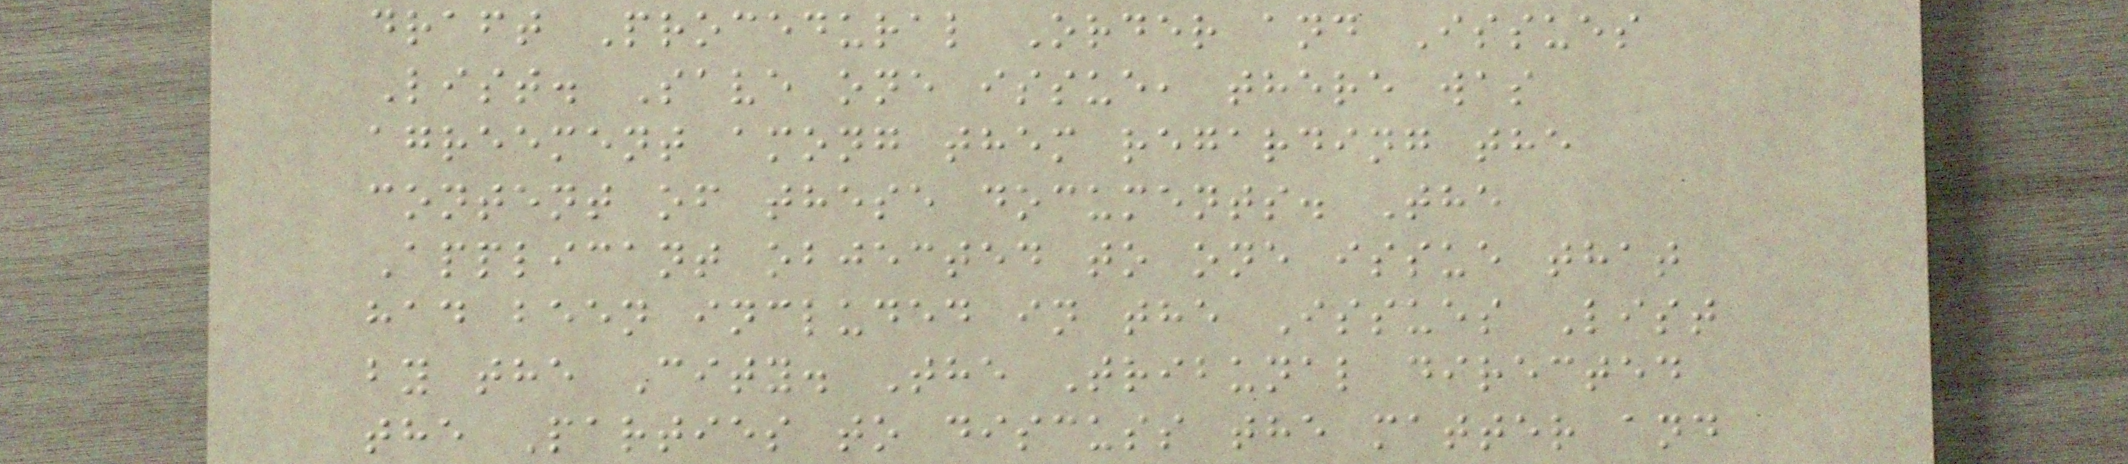draft Procedural Order and Issues
List. Save one issue, there was
agreement among them regarding the
content of these documents. The
Applicant objected to one issue that
had been included in the Issues List
by the City. The Tribunal directed
the Parties to discuss the matter and
